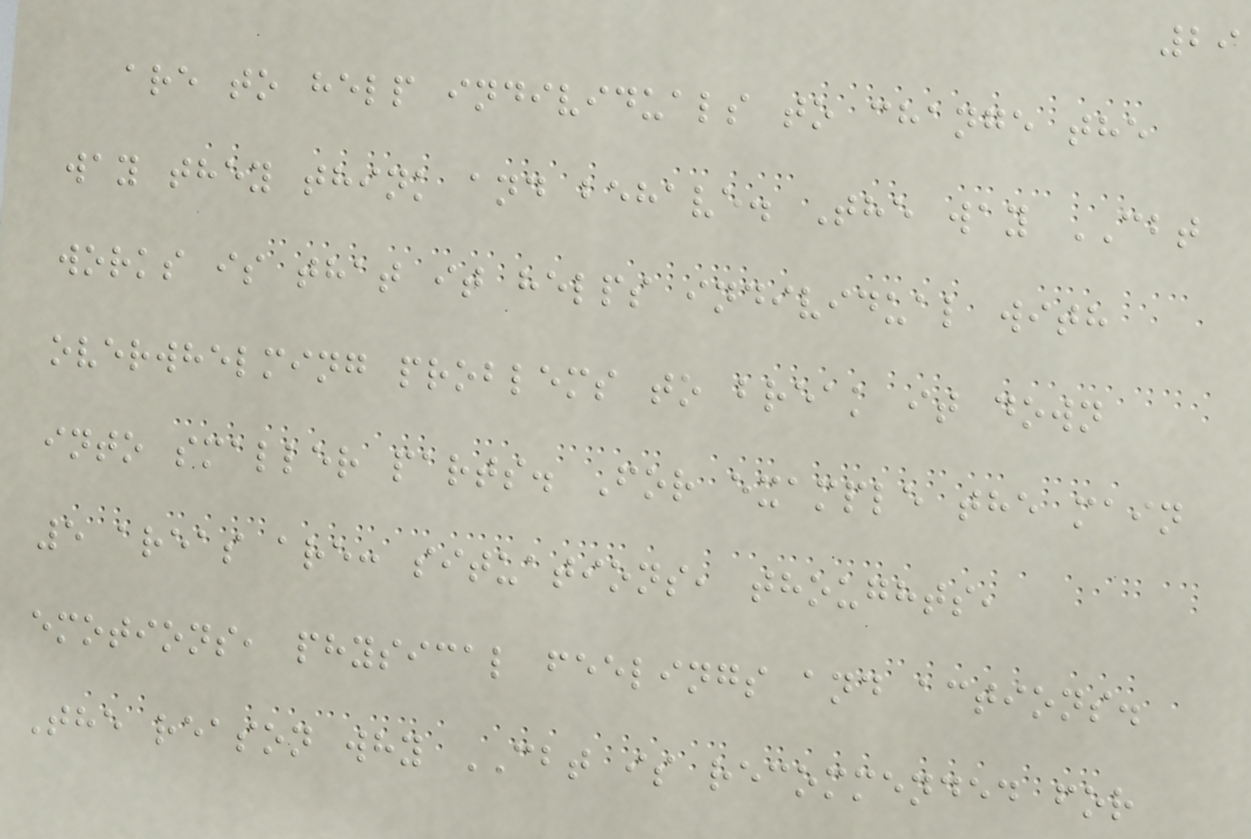29
are to help individuals to change the
way they think and behave. The way CBT
works is that it helps individual with
overwhelming problems to break it down
into smaller parts. For example the main
5 areas are: situations, thoughts,
emotions, physical feelings and actions.
The reason why CBT is recommended for
